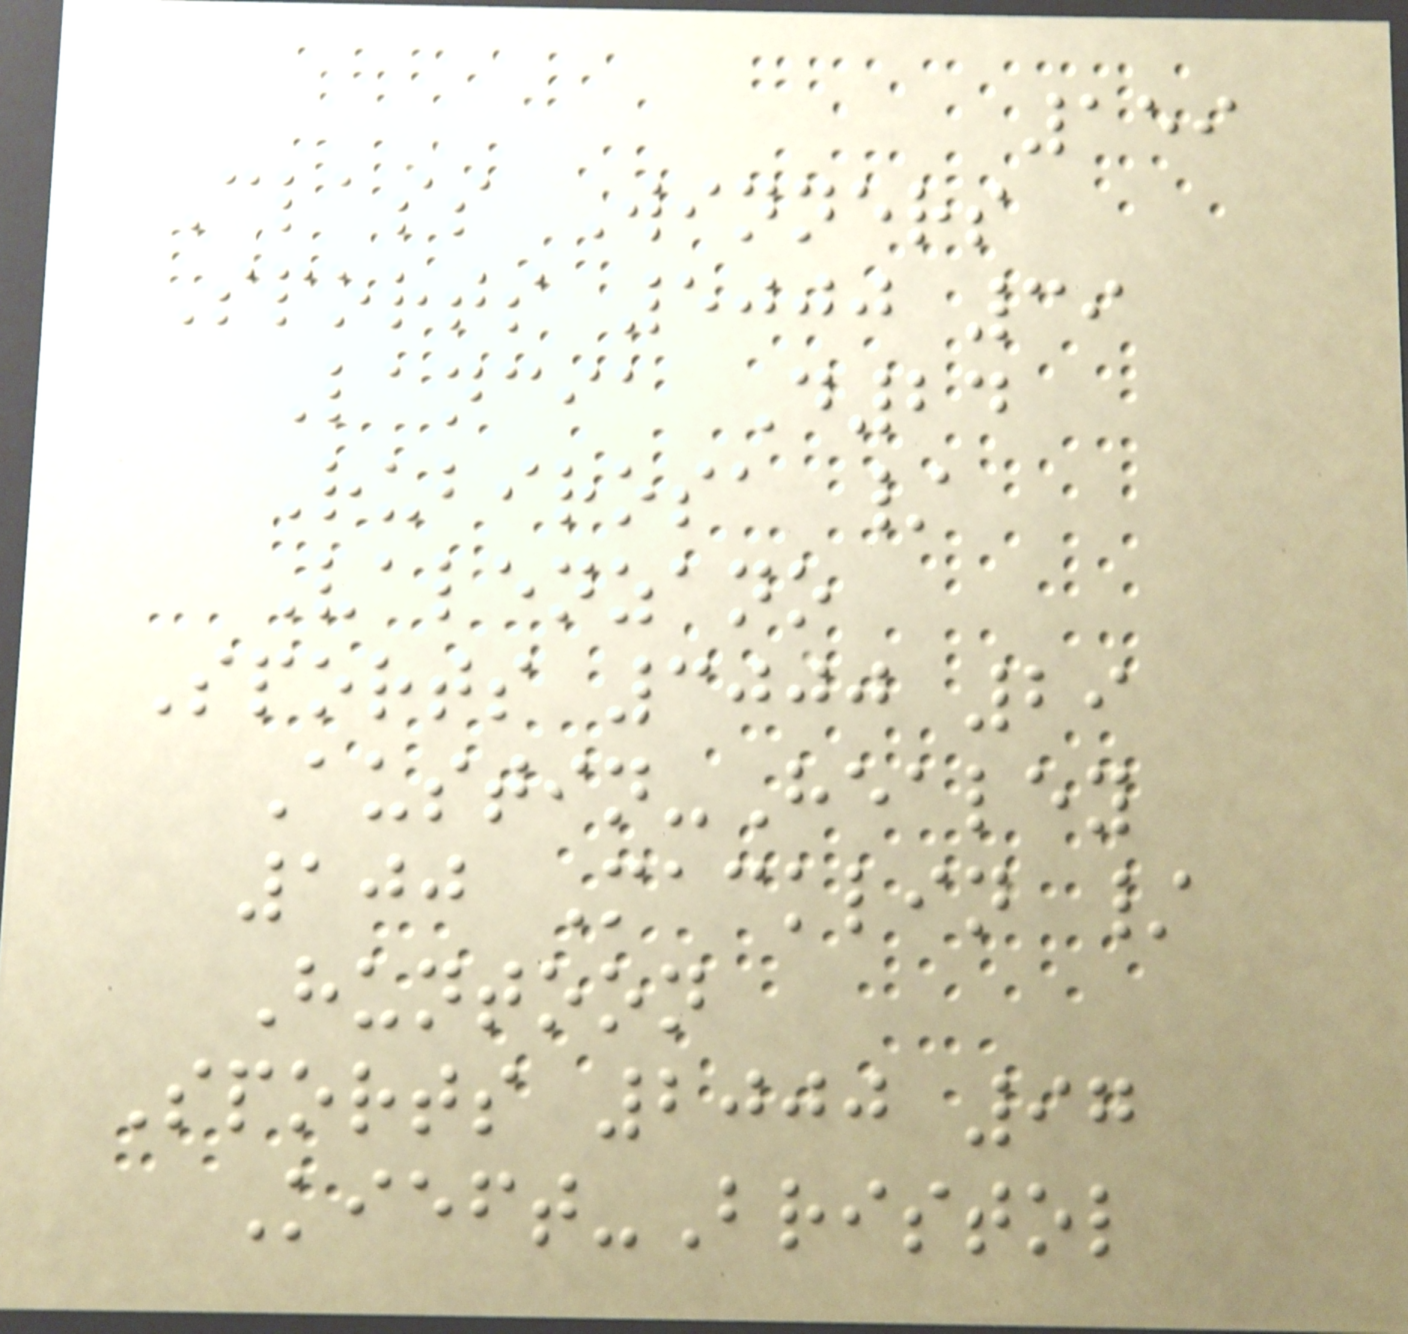159
Class Winners
Sports 5000 39
Lancia D24
Rubirosa /
Valenzano
Sports 3000 29
Austin-Healey
100 Macklin /
Huntoon
Sports 2000 97
Kieft-Bristol
